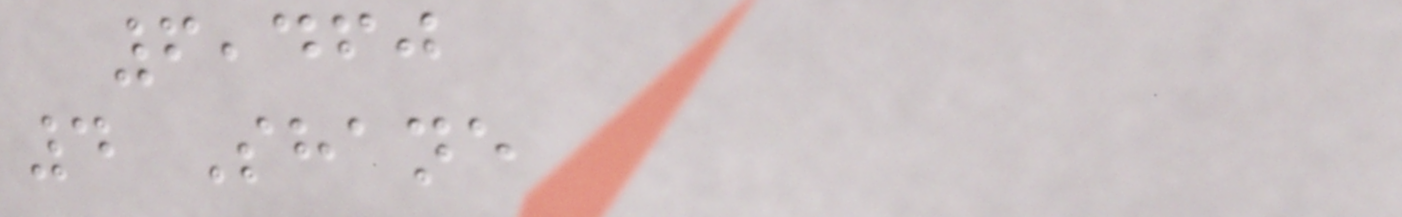6,460
4 Shane
